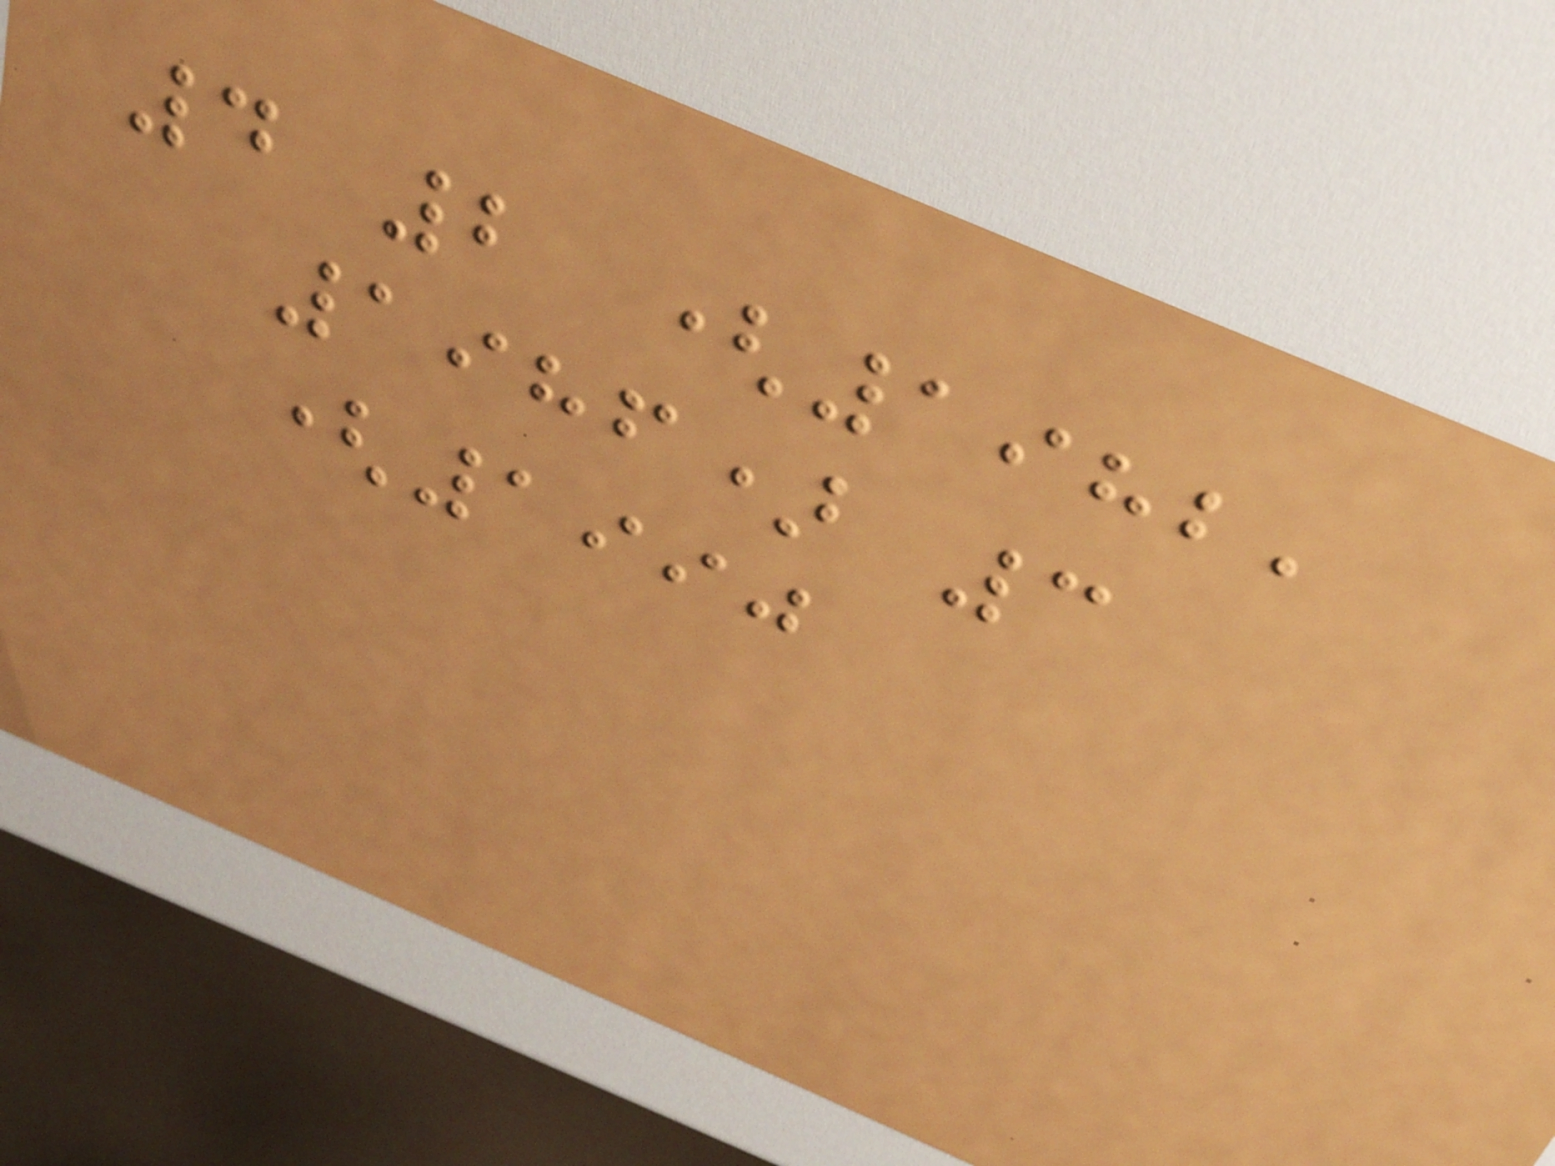4 2 (1982,
1986) 3
(1990
